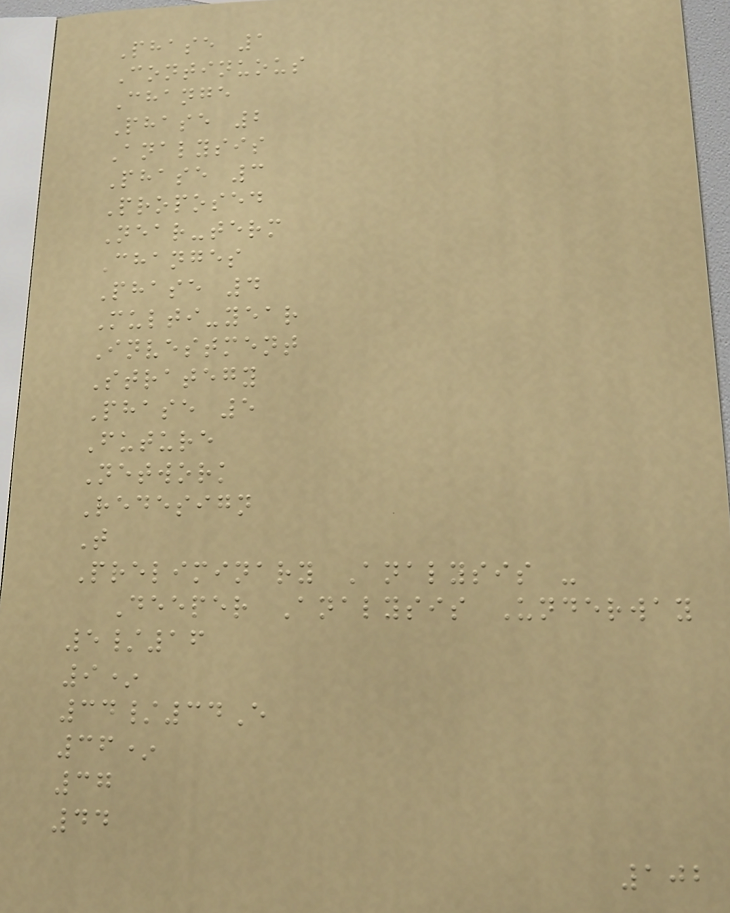Phase 1
Continuous
Change
Phase 2
Analysis
Phase 3
Proposed
Near-term
Changes
Phase 4
Multi-year
Investment
Strategy
Phase 5
Future
Network
Redesign
T
Preliminary Analysis -
Deeper Analysis Underway
5/16
9*
34/34E
36*
37
44
102
